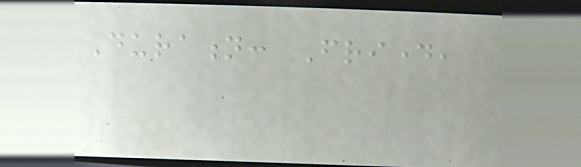Duration: Friday,
